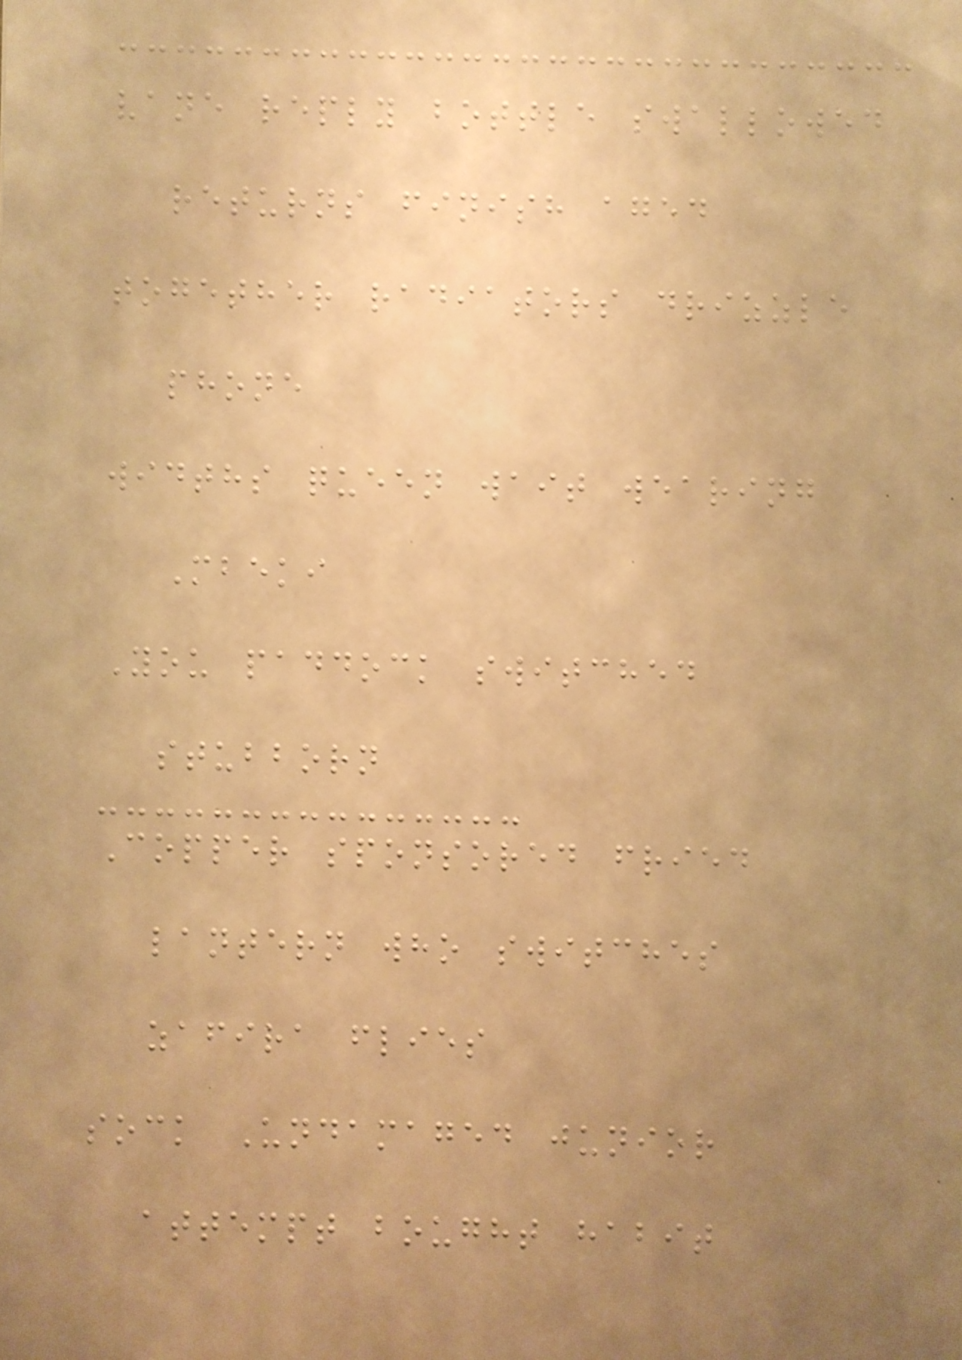vane reply bottle swallowed
returns finish aged
together radiators drizzle
phone
widths queen wait wearing
Mbeki
You paddock switched
stubborn
Copper sponsored fried
lantern who switches
zafira flies
sock Undamaged junior
attempt bought habit
